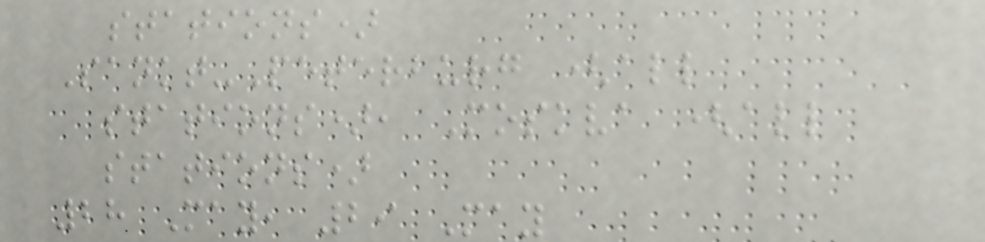stations)
Sankt-Peterburg (all
stations), Moskva (all
stations)
28 May, 29 May
